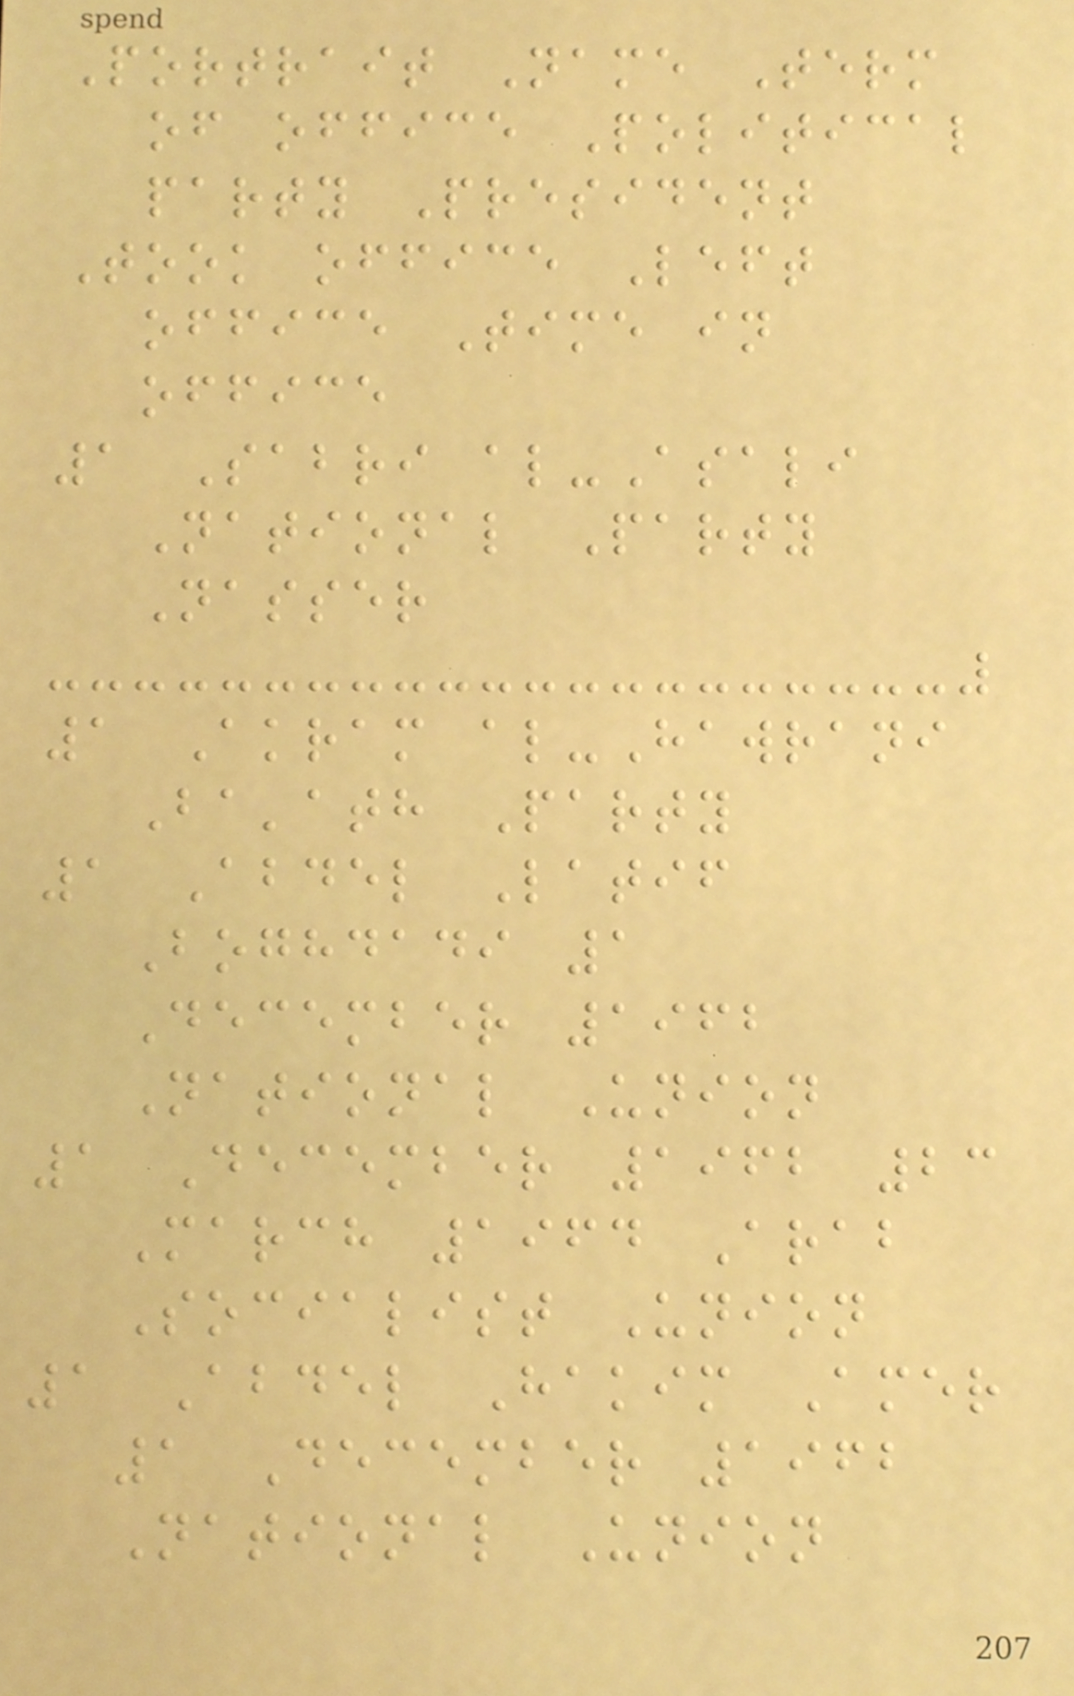Portrait Name Term
of office Political
party President
Took office Left
office Time in
office
1 Sabri al-Asali
National Party
Nasser
1 Akram al-Hawrani
Ba'ath Party
1 Abdel Latif
Boghdadi 1
December 1962
National Union
1 December 1962 23
March 1964 Arab
Socialist Union
1 Abdel Hakim Amer
1 December 1962
National Union
